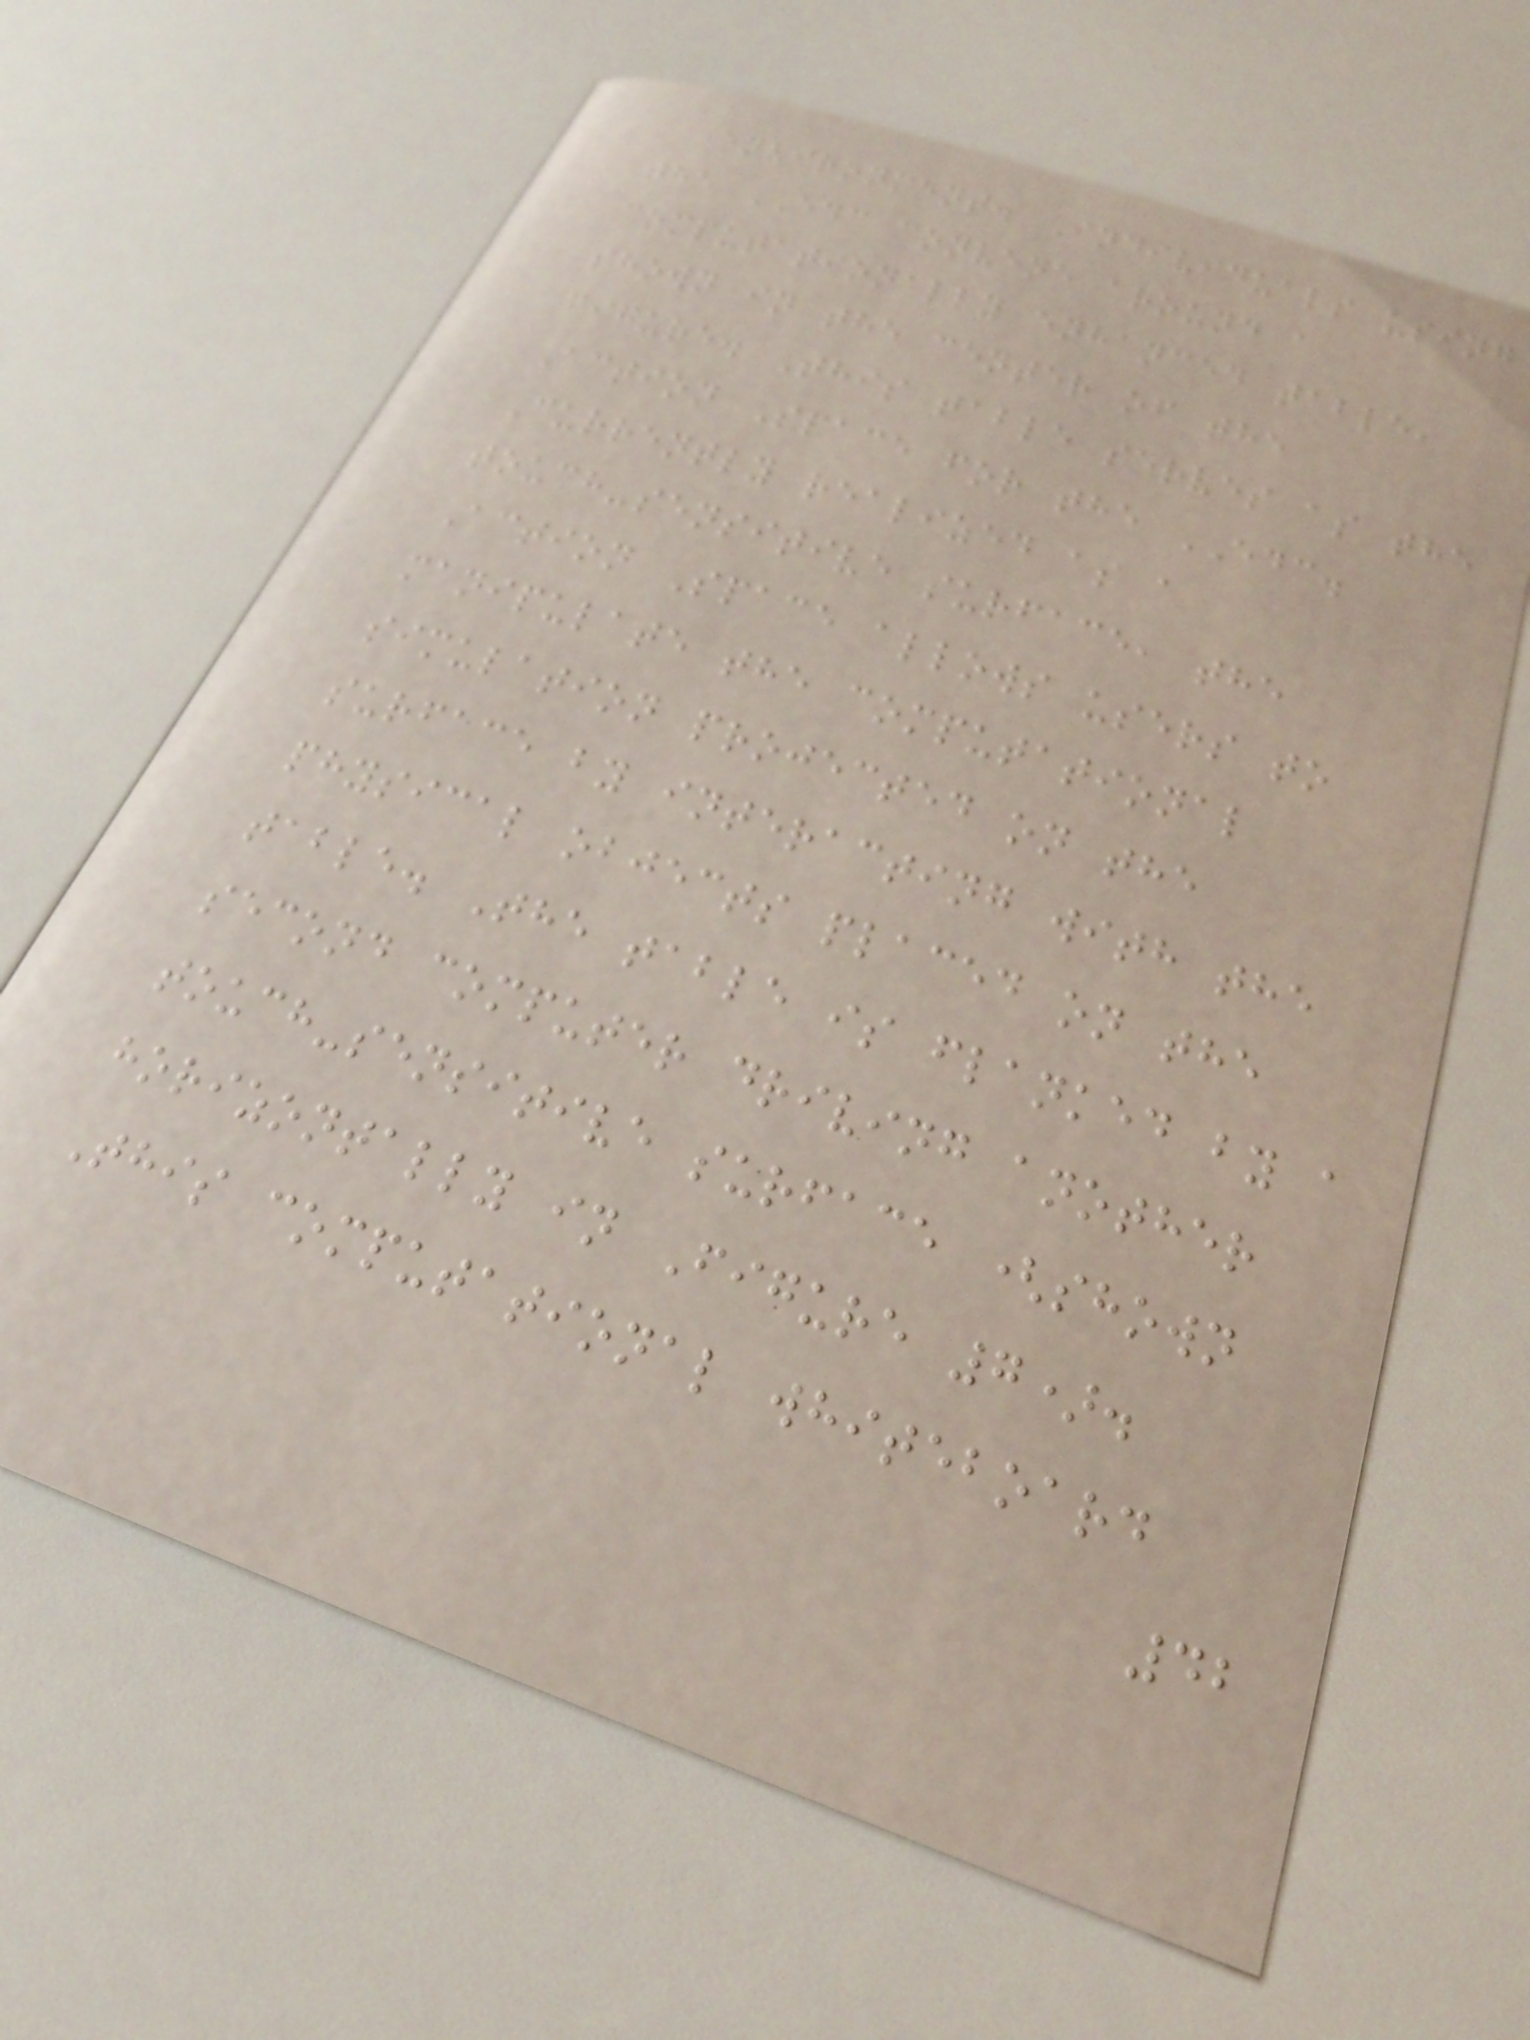environment. Individuals using
the EDC convene around a
computationally enhanced table,
shown in the center of the
figure. This table serves as the
Action Space for the EDC.
Currently realized as a
touch-sensitive surface, the
Action Space allows users to
manipulate the computational
simulation projected on the
surface by interacting with the
physical objects placed on the
table. The table is flanked by a
second computer driving another
touch-sensitive surface (shown
horizontally in Figure 7).
This computational whiteboard
42
